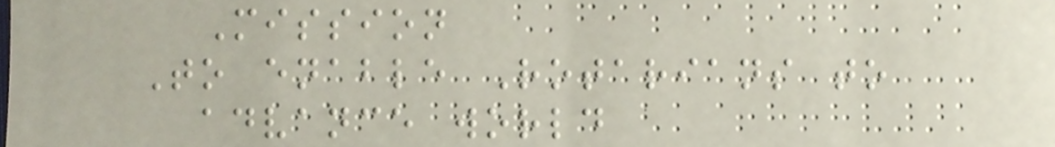Mission
To enable Rotarians to
advance world
